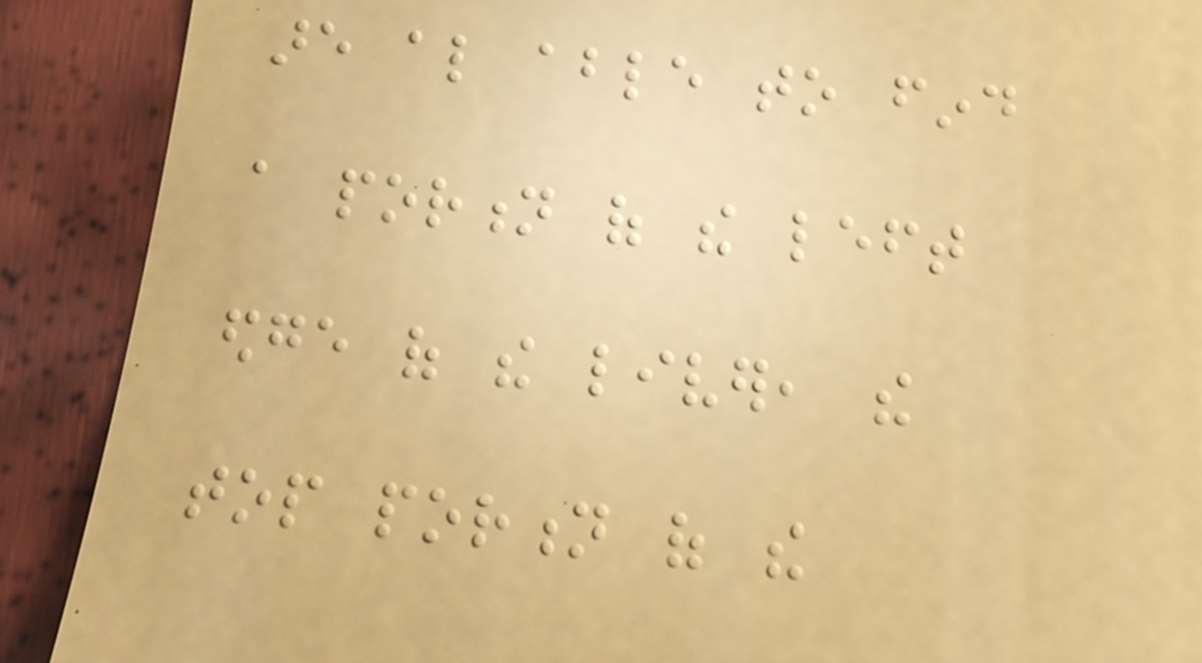are also able to find
a portion of the left
edge of the liver, the
top portion of the
